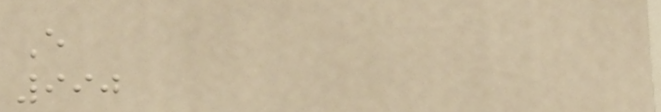E
990
